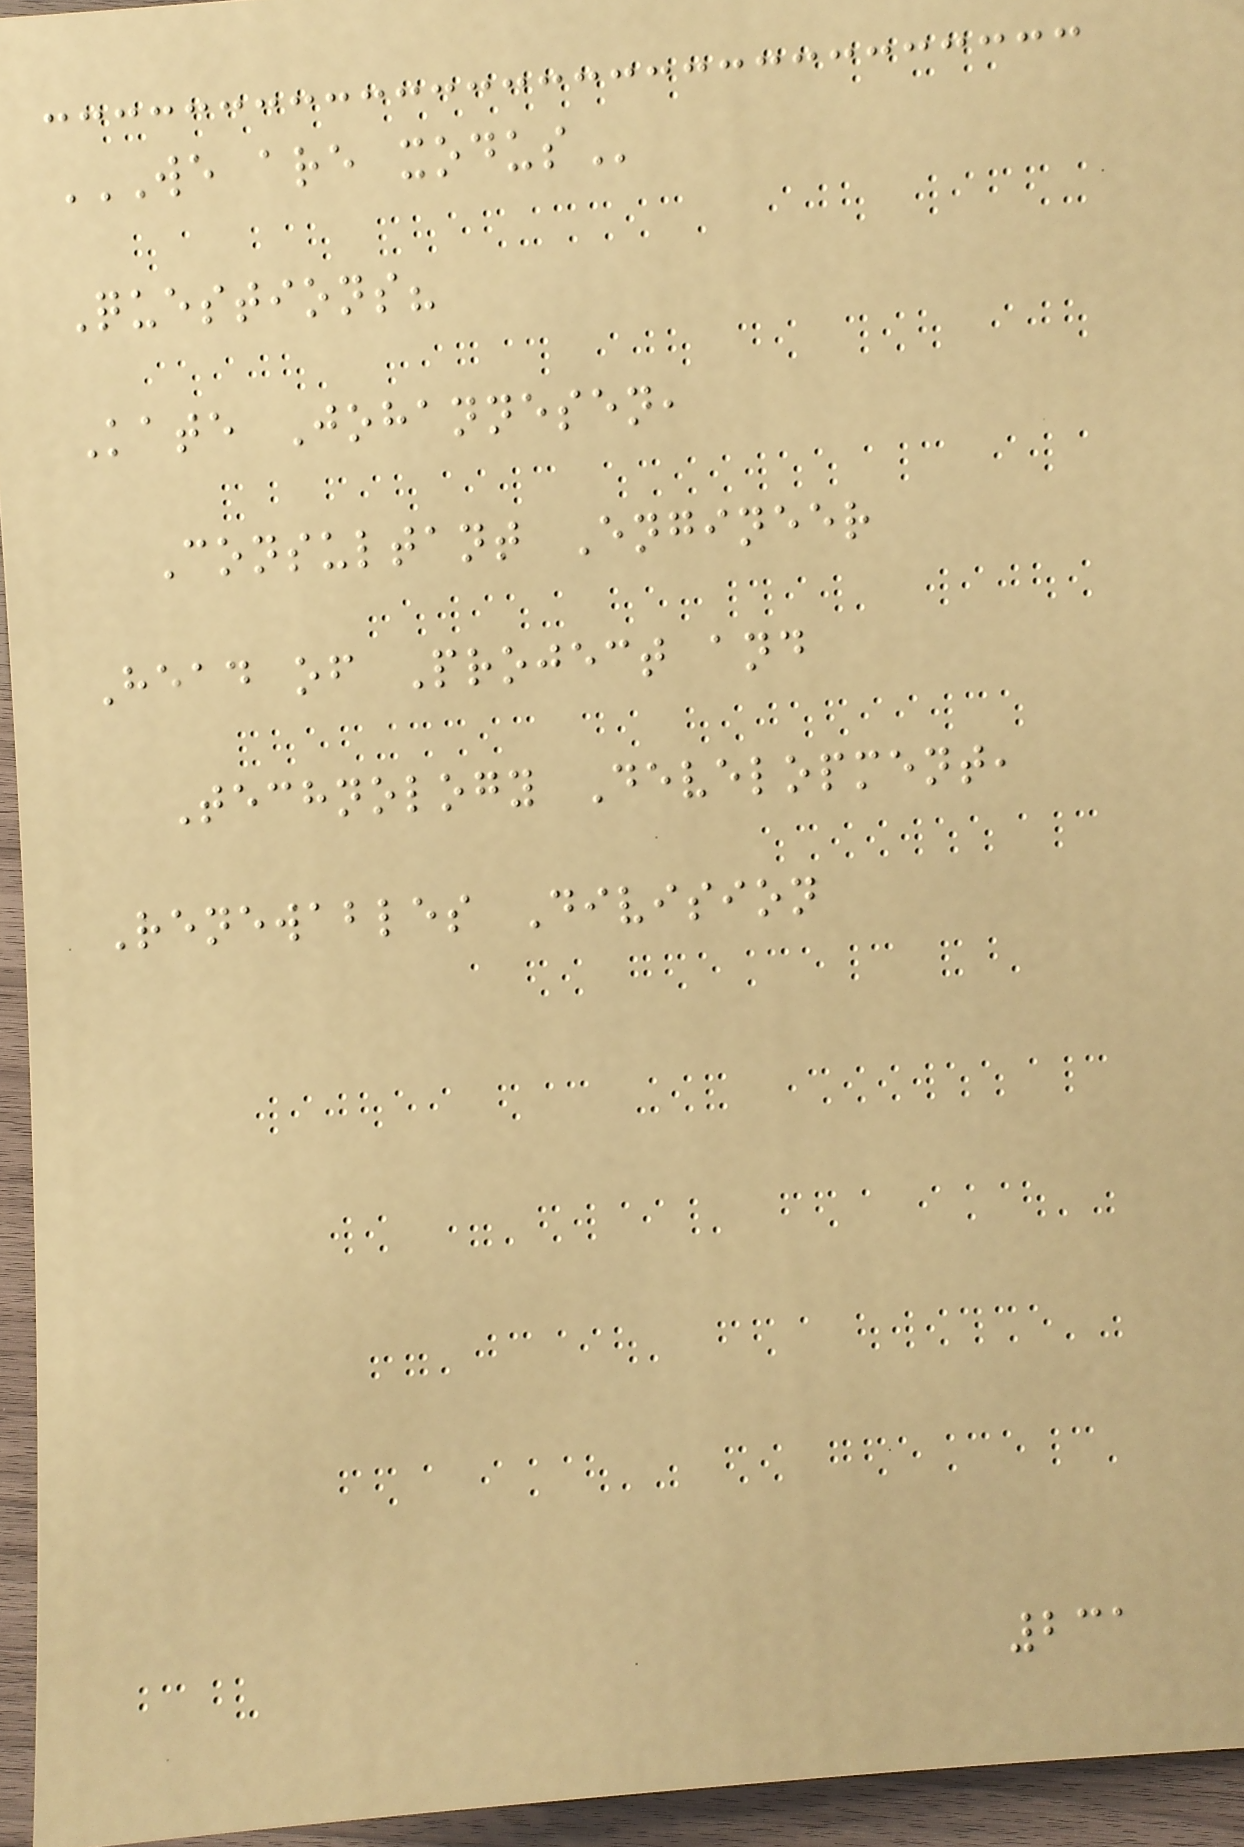WE ARE XODUS
Questions?
Kate Johannesen,
Consultant Engineer
Head of Project and
Technology Development,
Renewables Division
231
